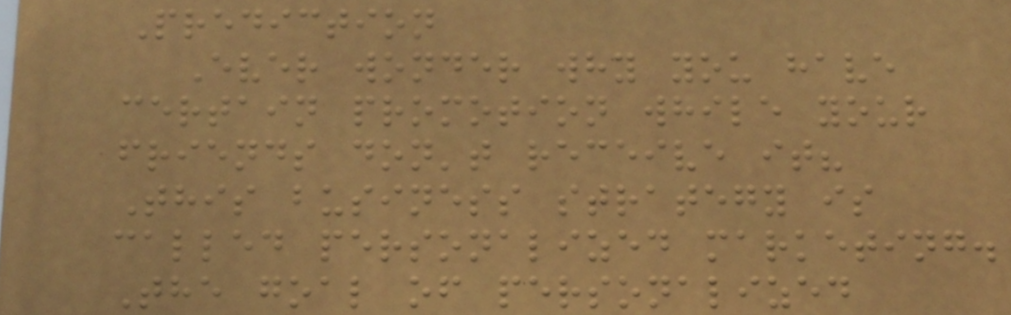Prediction
Ever wonder why you have
certain promotion while your
friends don't receive it?
This business strategy is
called personalized marketing.
The goal of personalized
